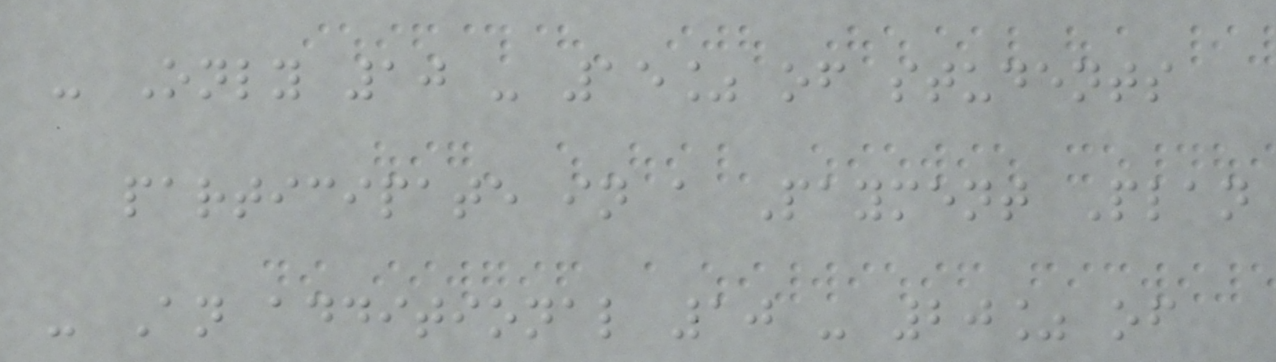- Only 10 - 15% of students
participate in a Payment Plan
- An additional 10 - 20% of
